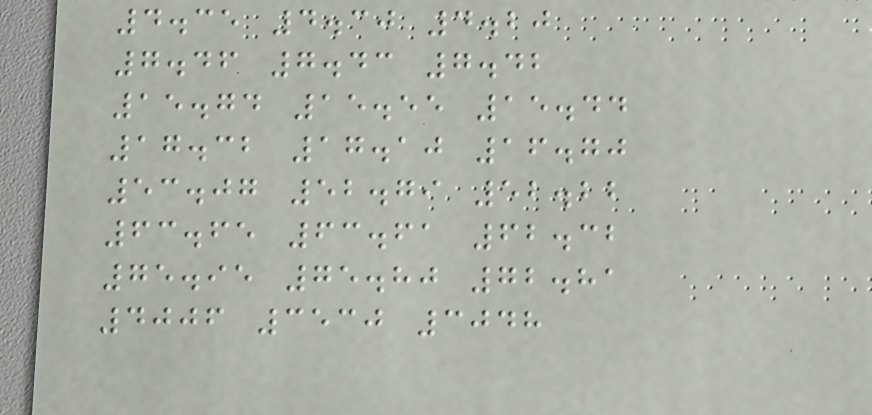4.35 4.30 4.20
7.46 7.43 7.42
15.74 15.55 15.44
17.32 17.10 16.70
53.07 52.79 52.22
63.65 63.61 62.32
75.95 75.80 72.81
4006 3530 3048
